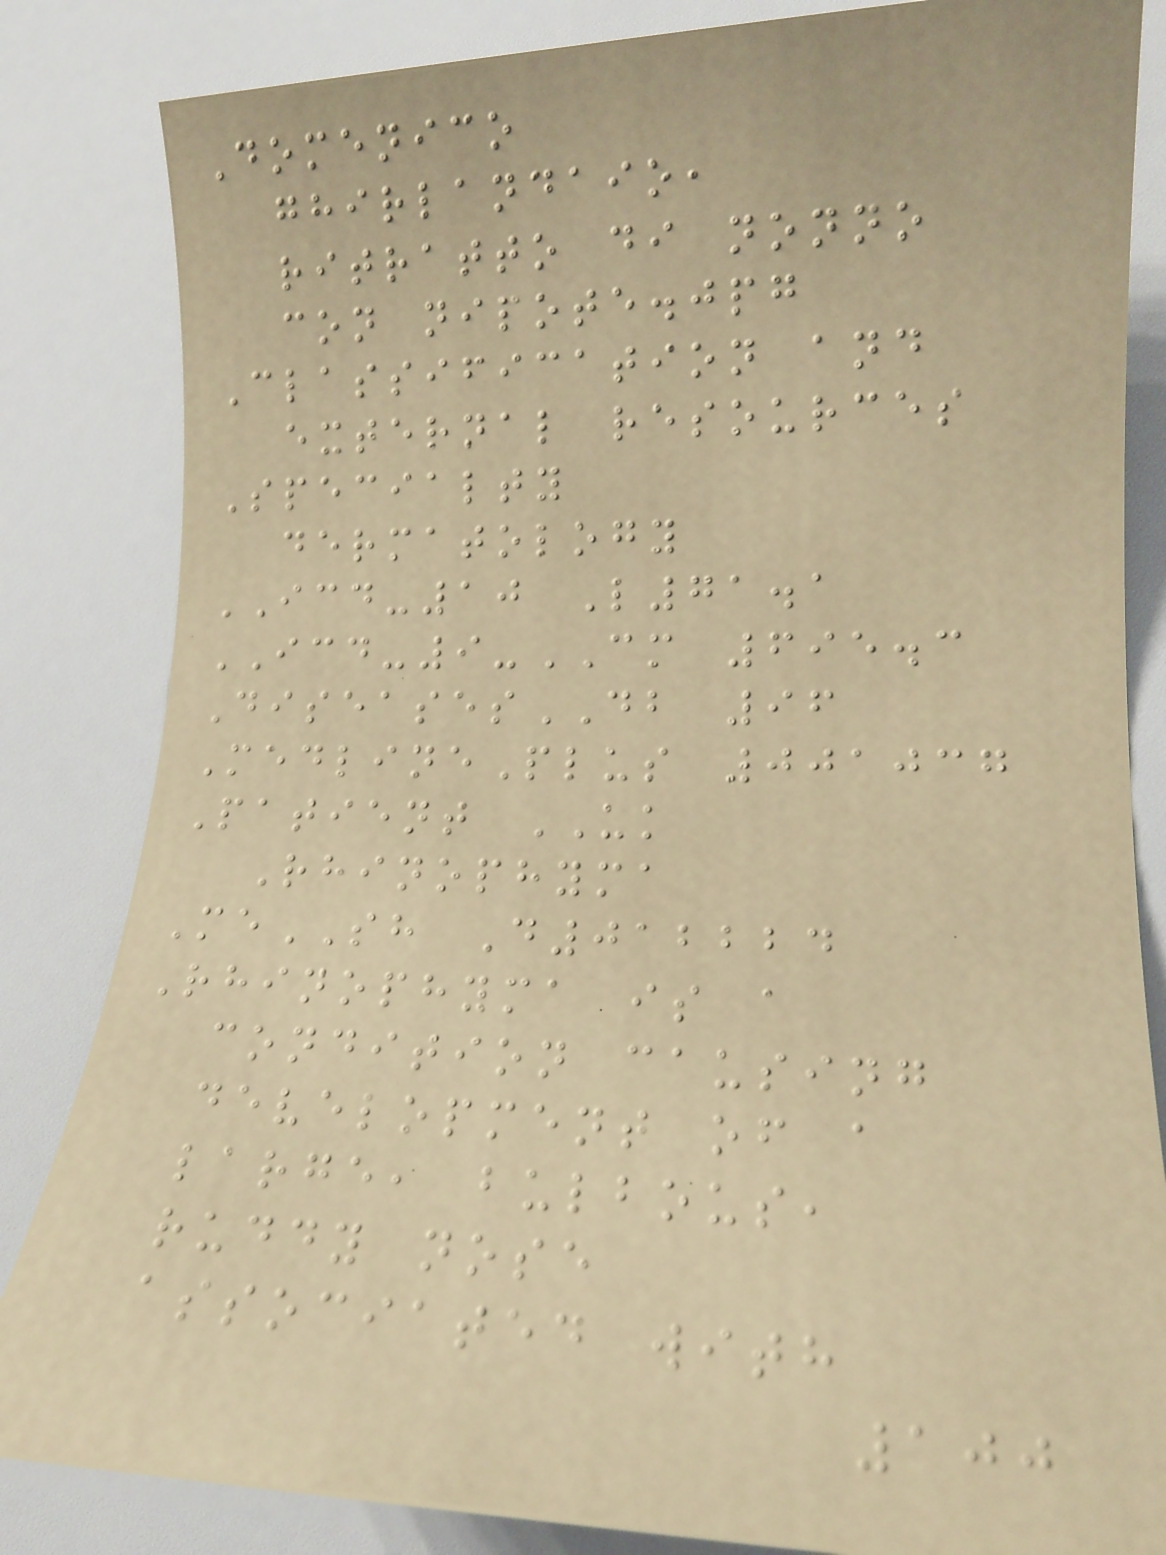Domenico
ghirlandaio,
ritratto di nonno
con nipote.jpg
Classification and
external resources
Specialty
dermatology
ICD-10 L71.1
ICD-9-CM 695.3
DiseasesDB 96
MedlinePlus 001037
Patient UK
Rhinophyma
MeSH D012224
Rhinophyma is a
condition causing
development of a
large, bulbous,
ruddy nose
associated with
100
